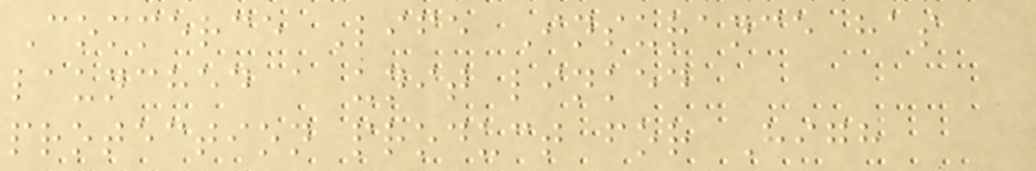Commerce Life Insurance has
launched a unit linked
protection product for High
